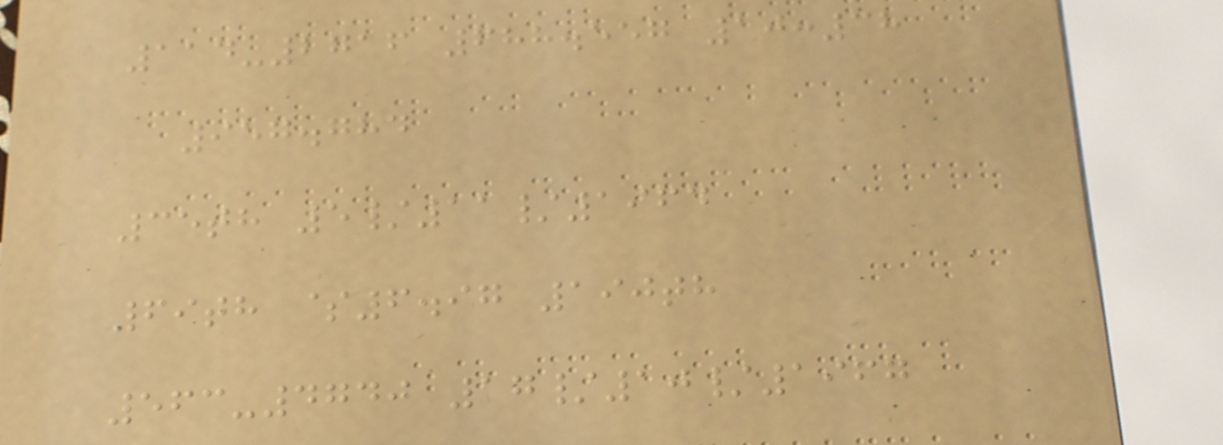114-2716 688.557 10:38
957.784
35th 5/11/1964
69th $6.97 190th
563-4740 17/10/1967
